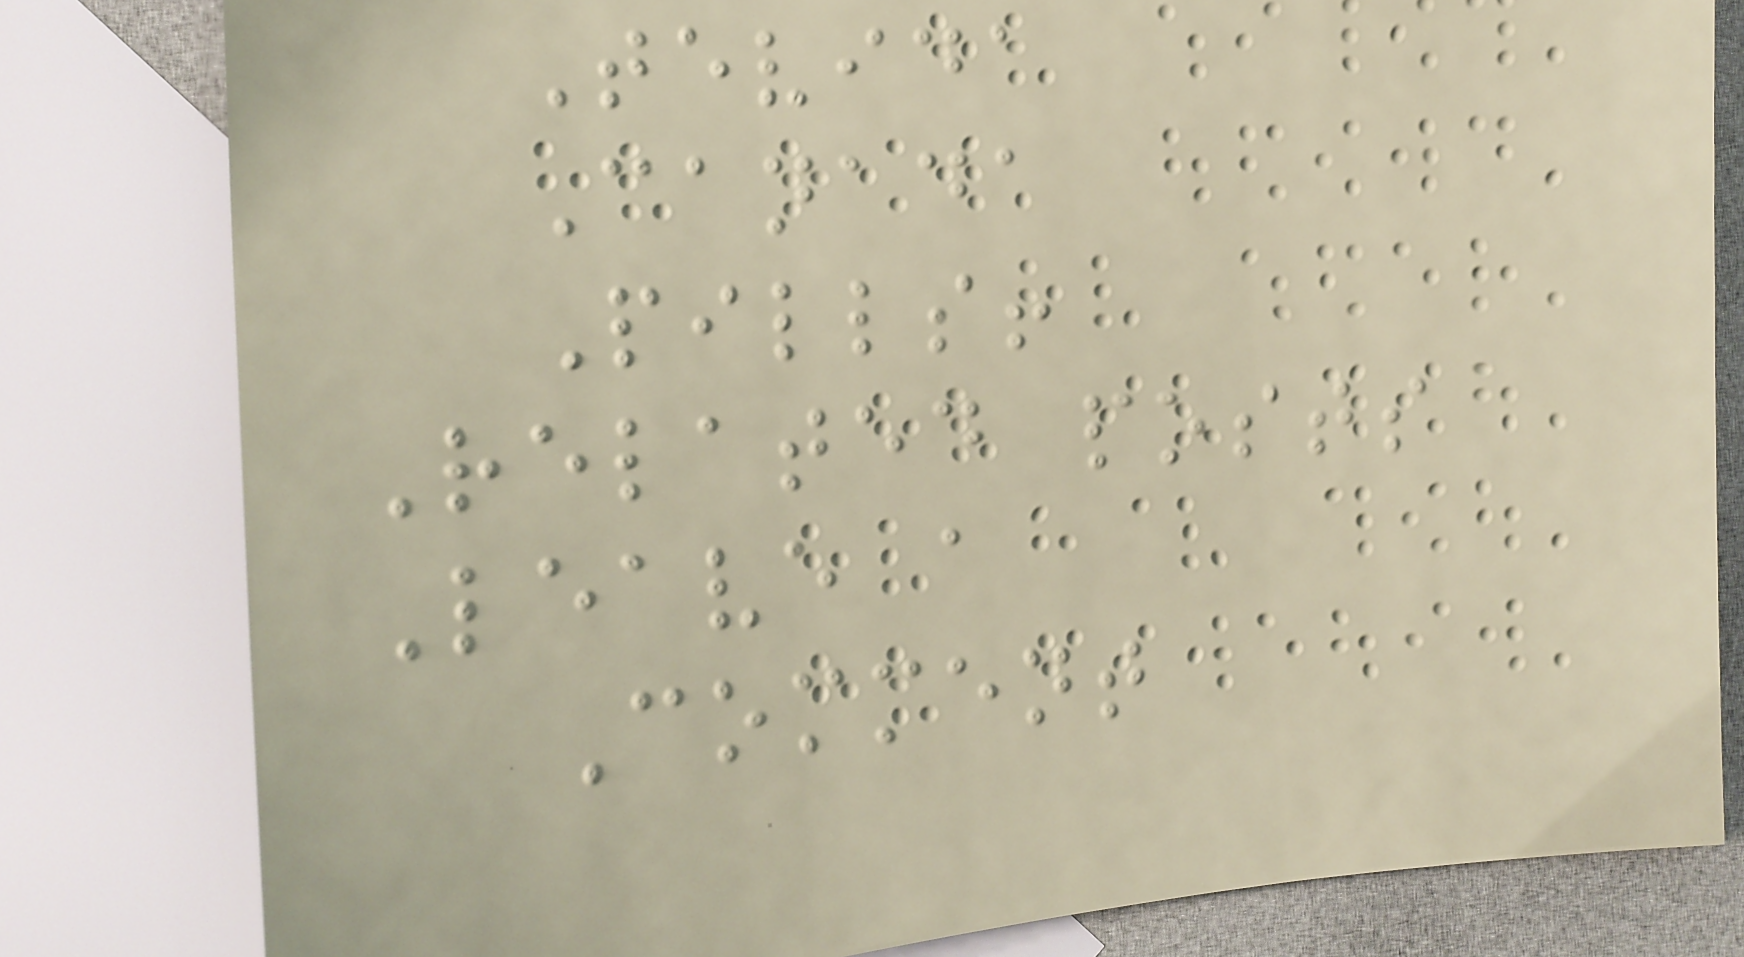Tevida
Canada
Pills!
Related posts
Leave a
Comment
